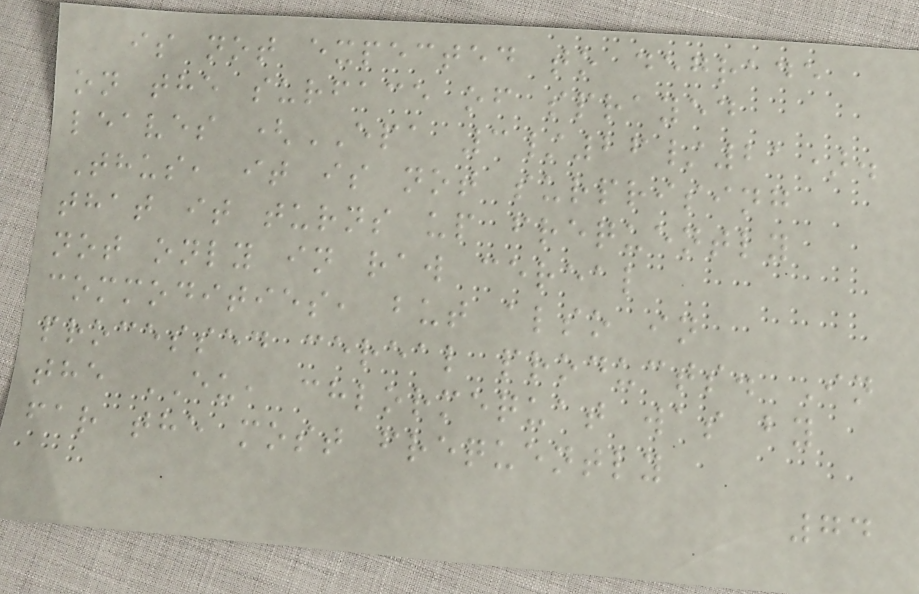is not expected to degrade
on the surface of sprayed
leaves (EPA 3/26/21).
Thus, it is not surprising
that it turns up frequently
not only in raw cereal
commodities, but also in
processed cereal products. In
the EU, chlormequat was by
far the most frequently
74
